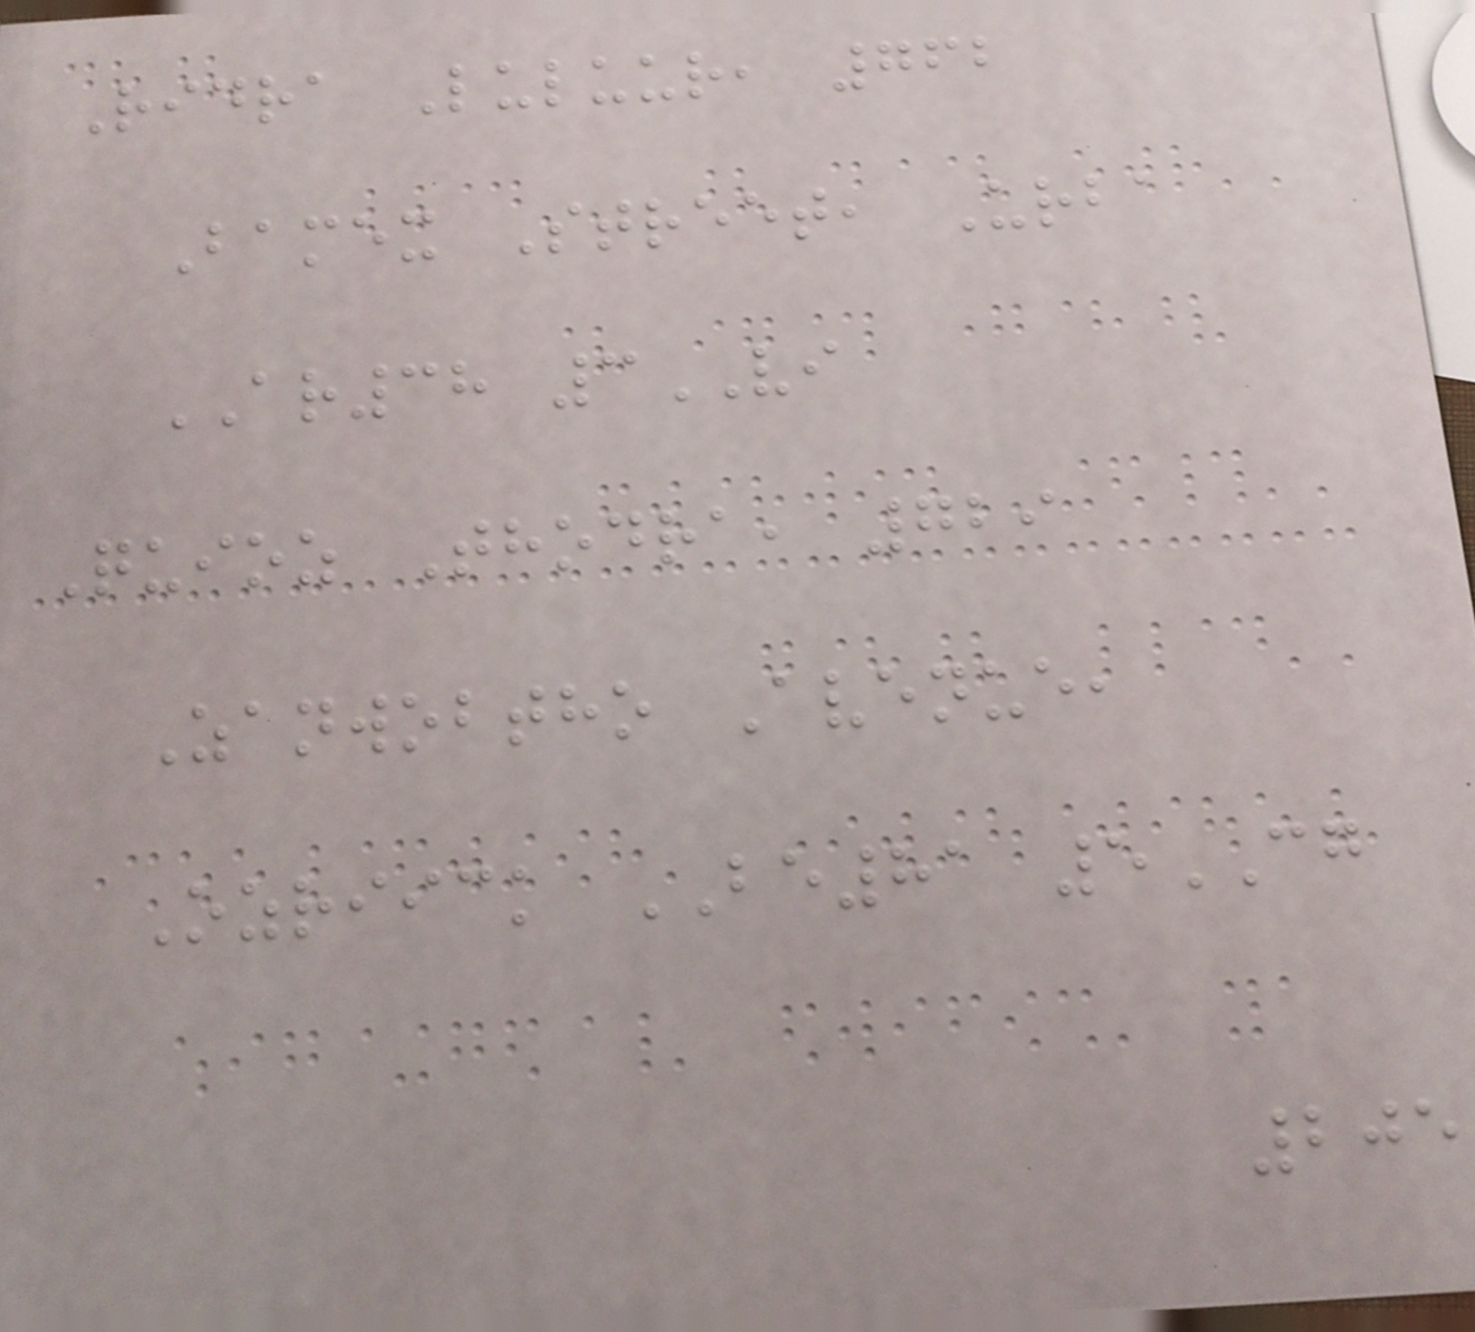Ridra Luluur, 762
Bamex Street, Urba
AR38 3VI
Quioz Thodra, 729
Zanwobtho Avenue,
Ozriick BE81 5CG
205
